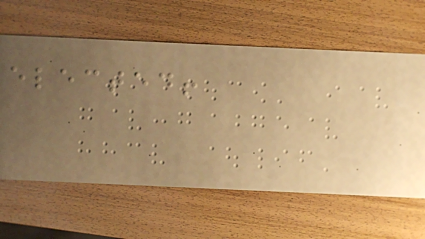elected!
